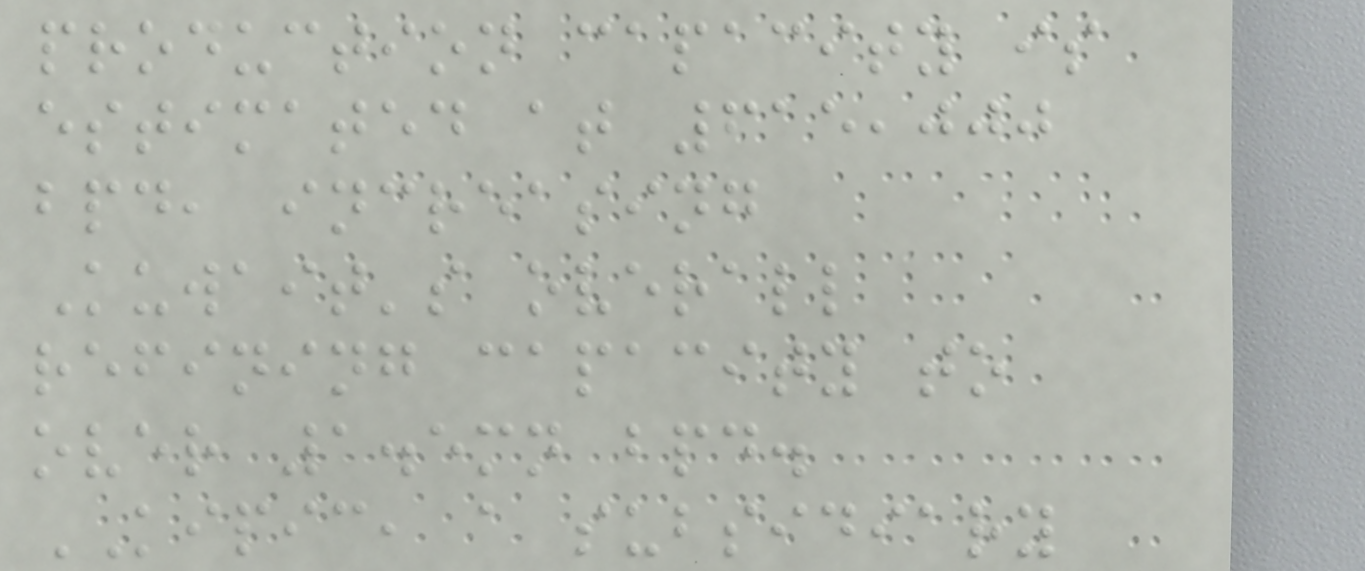production capacity is
estimated at 615,000
bpd, increasing
Kuwait's overall
refining capacity to
over 1.5mn bpd.
KIPIC, a subsidiary
